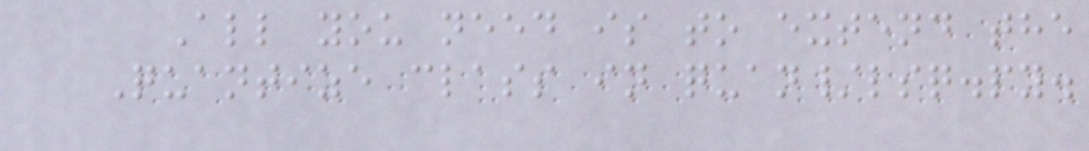All you need is to extend the
Quantize class in quan/lsq.py.
